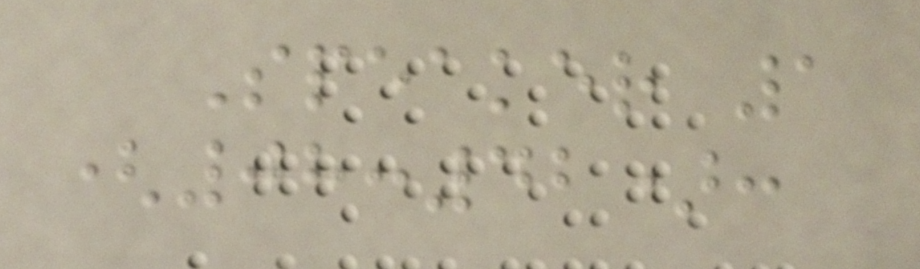Speaker 1
(08:42):
